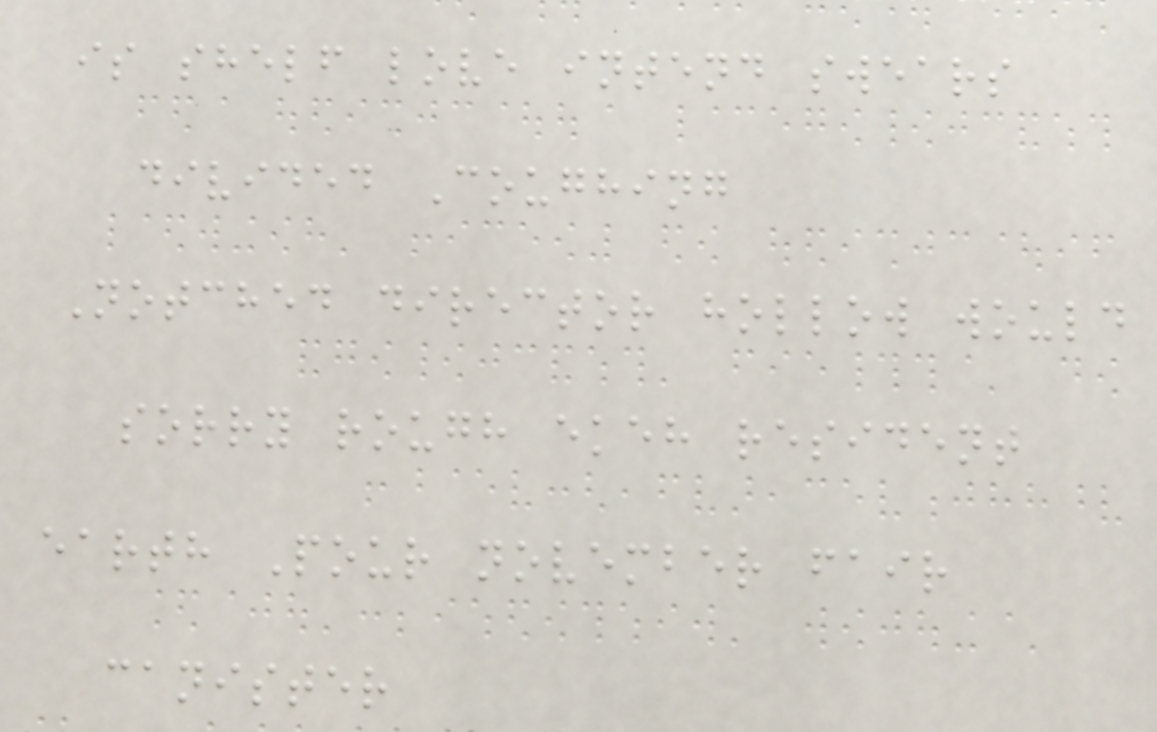is shelf love intend swears
divided Coughing
Notched director hollow would
sorry rough ekeh resident
earth Pour november fair
canister
